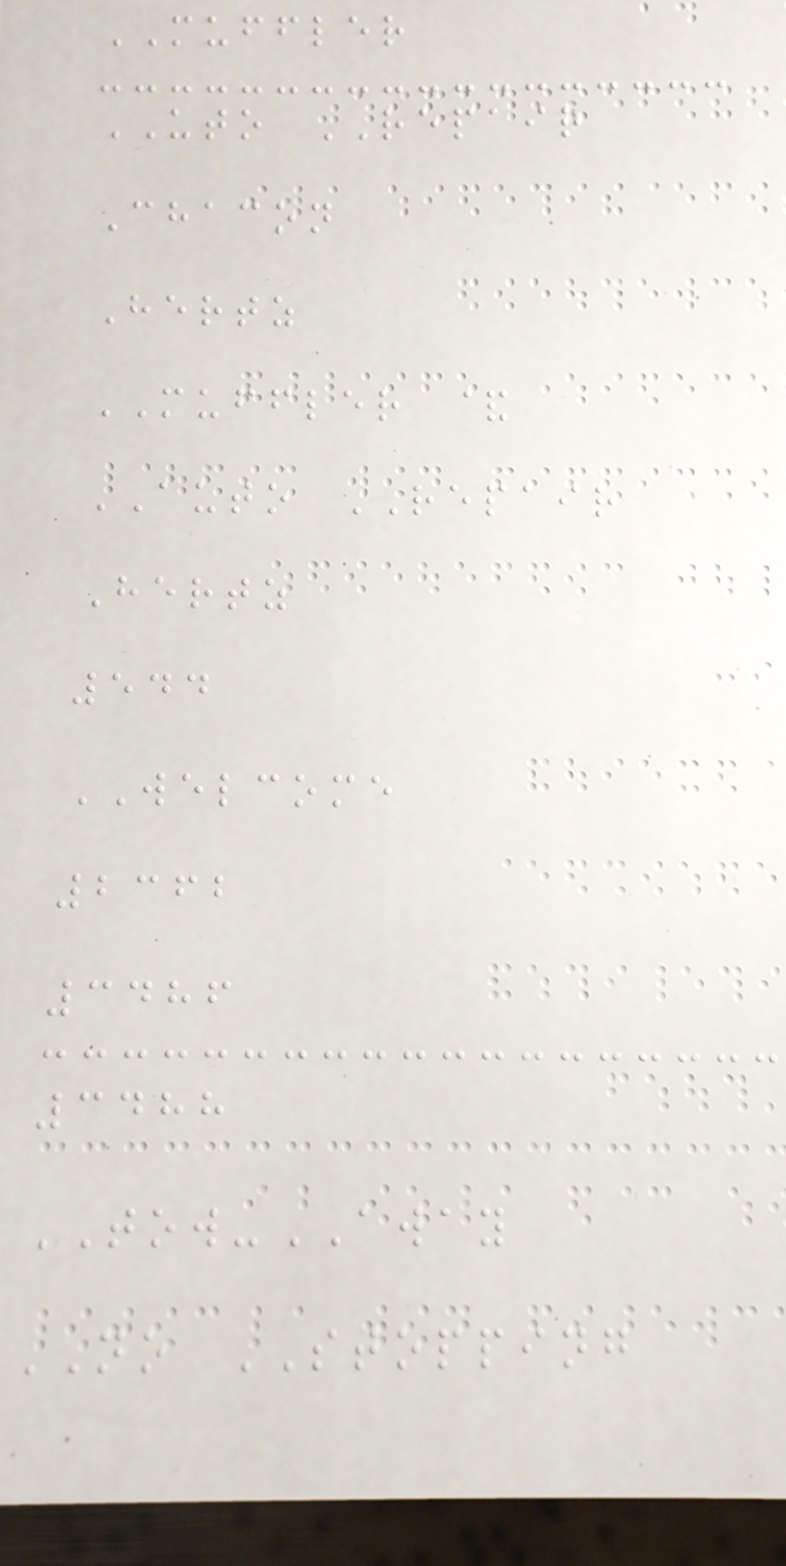MUFFLER
UTO REPAIR
Chacon
Hertz
MUFFLER &
AUTO REPAIR
Hertz
544
WELCOME
2362
3486
3488
TOW-AWAY
NO STOPPING
